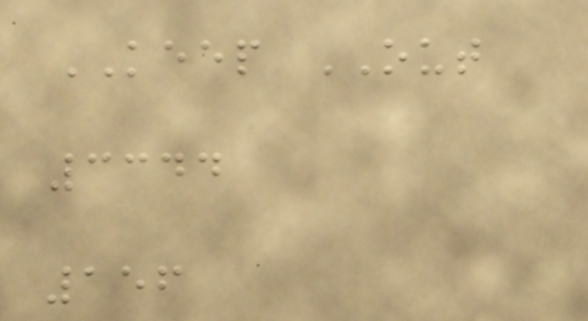KEEP OUT
3344
156
